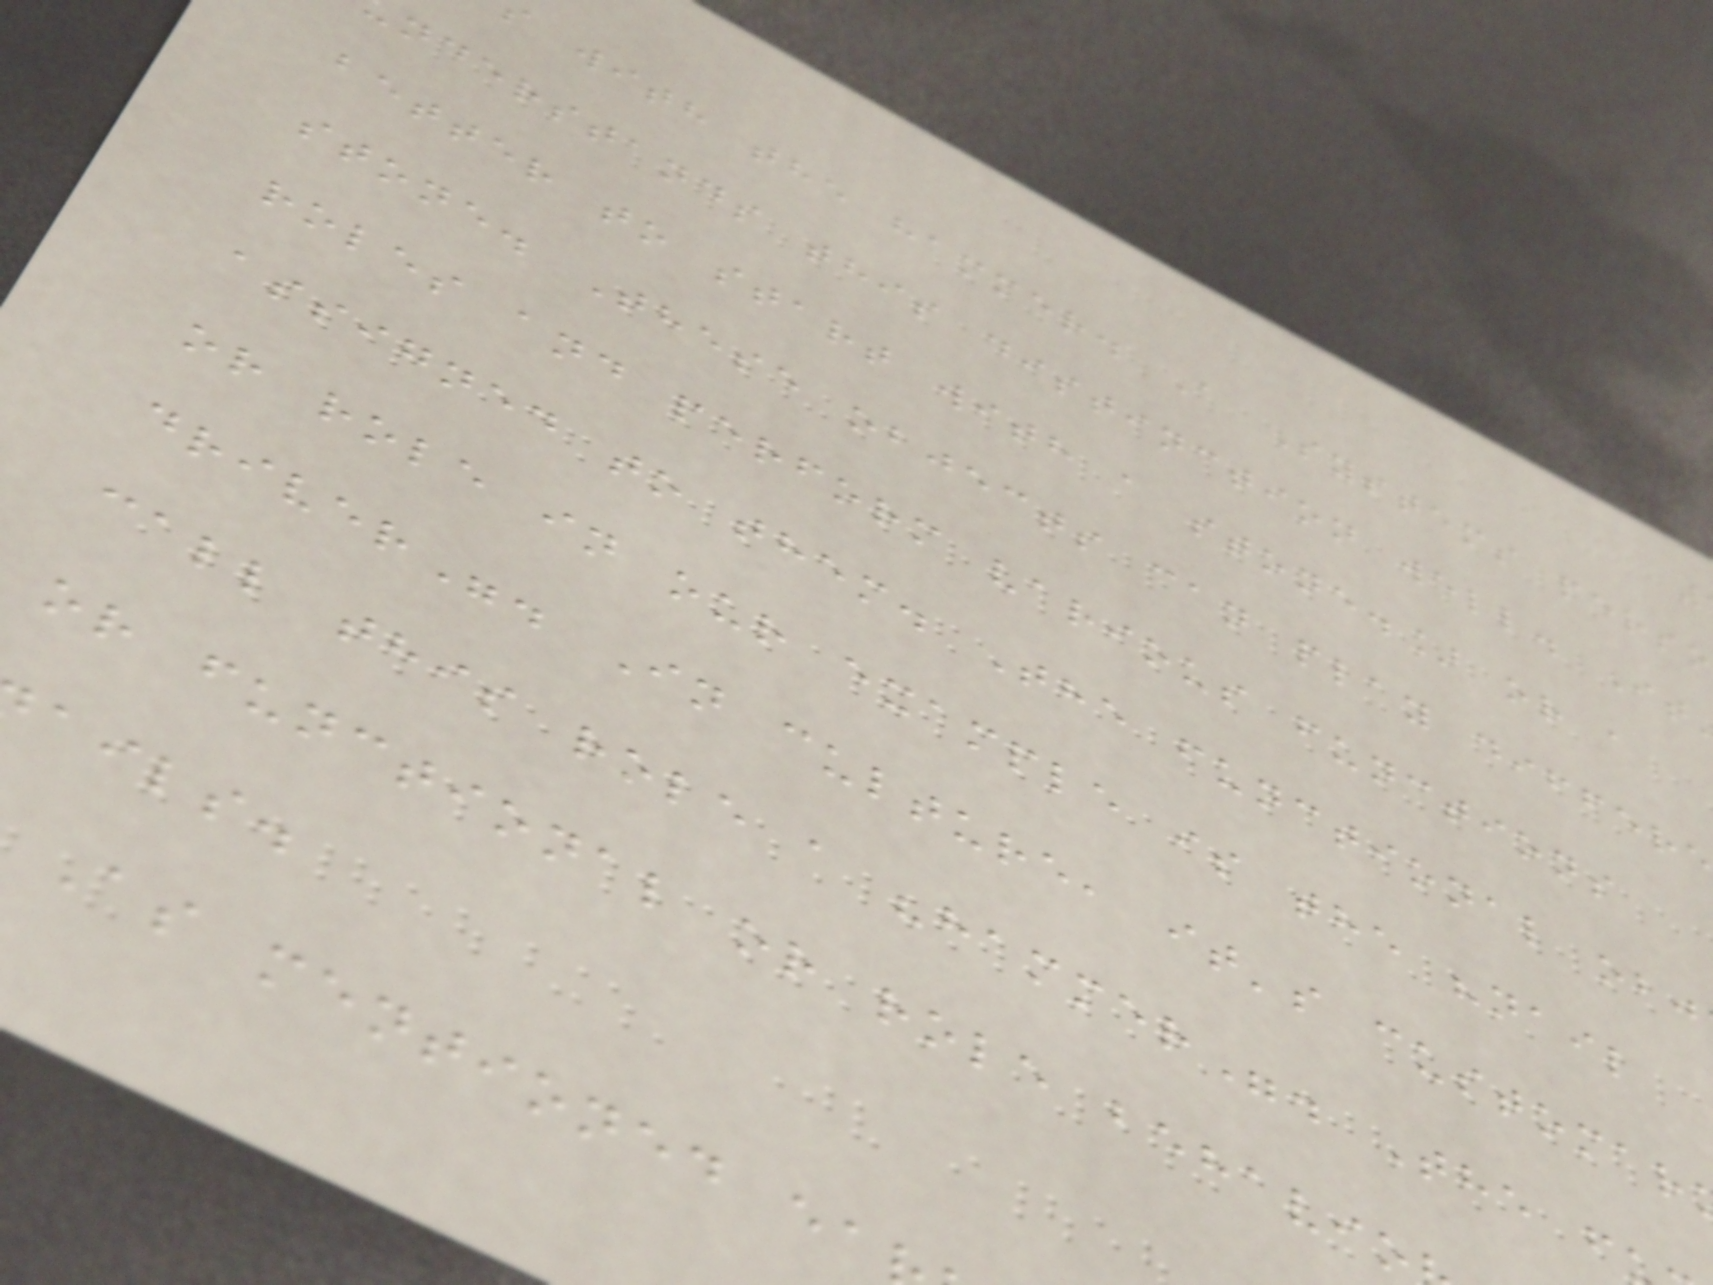with the hammer. A Systems perso
nderstands this distinction well. It
better to start with a stone.] or a
stone. These objects can play differe
roles and perform various functions
assigned to them. The functional obj
or role in our example is the "nail
driver". In culture, it's customar
call this role a "hammer". The f
or functional or role behavio
ails.
As mentioned ea
